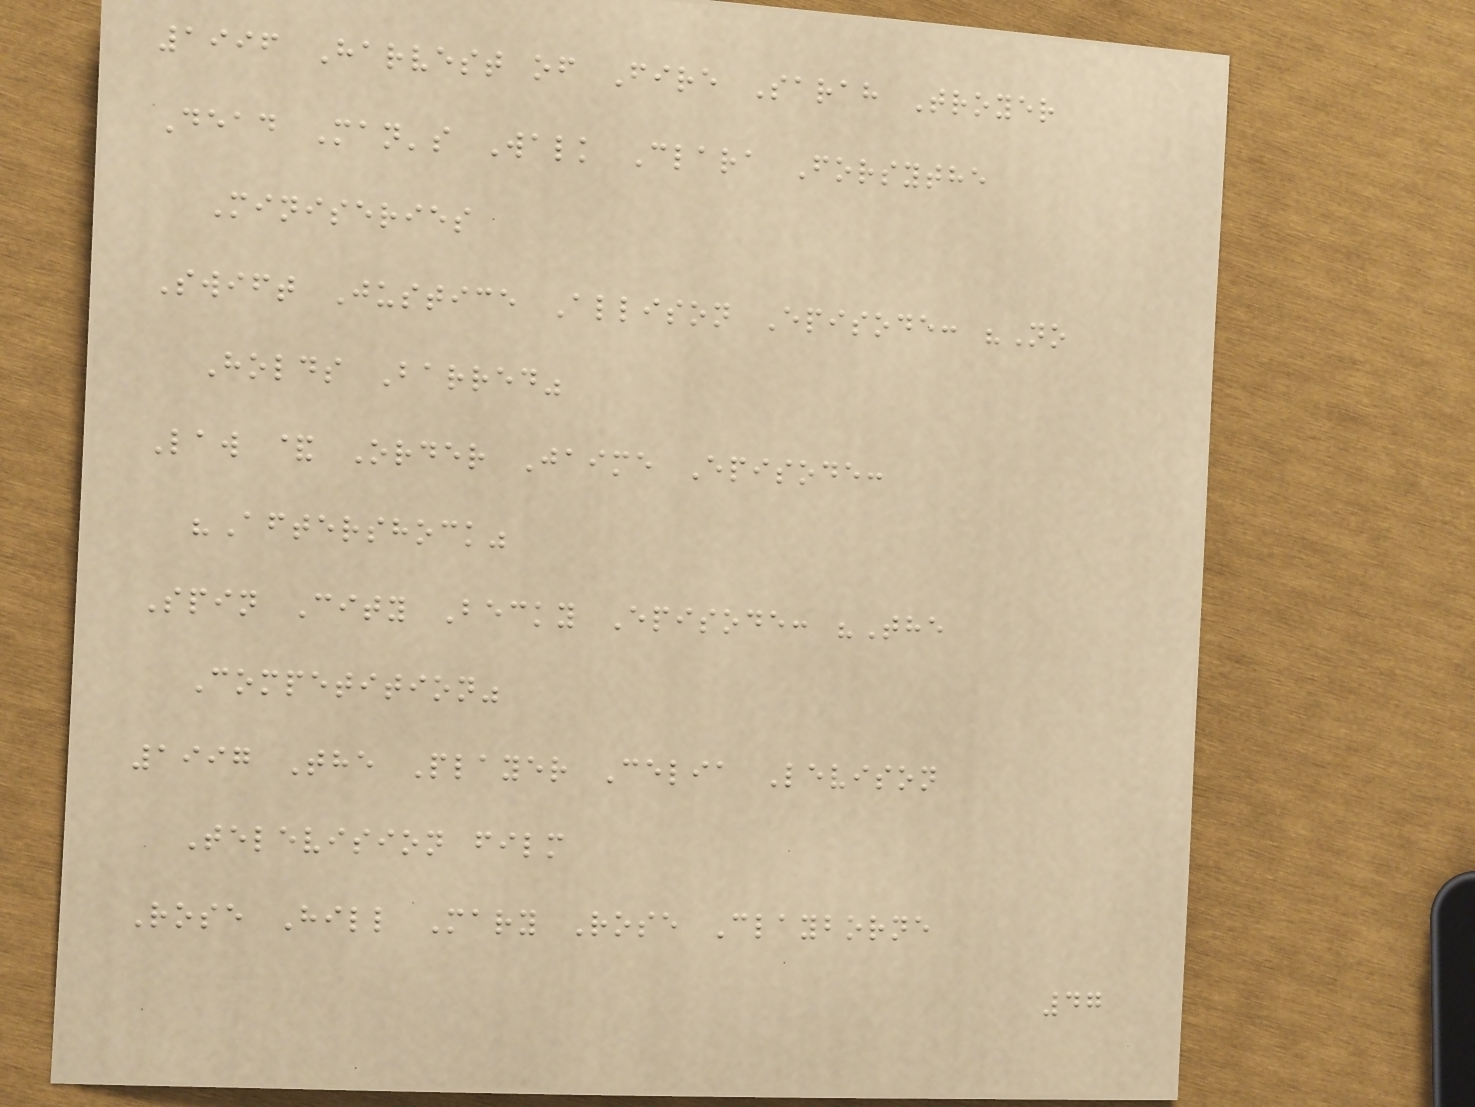1996 Harvest of Fire Sarah Troyer
Dead Man's Walk Clara Forsythe
Miniseries
Swift Justice Allison Episode: "No
Holds Barred"
Law & Order Jaime Episode:
"Aftershock"
Spin City Becky Episode: "The
Competition"
1997 The Player Celia Levison
Television film
Rose Hill Mary Rose Clayborne
47
